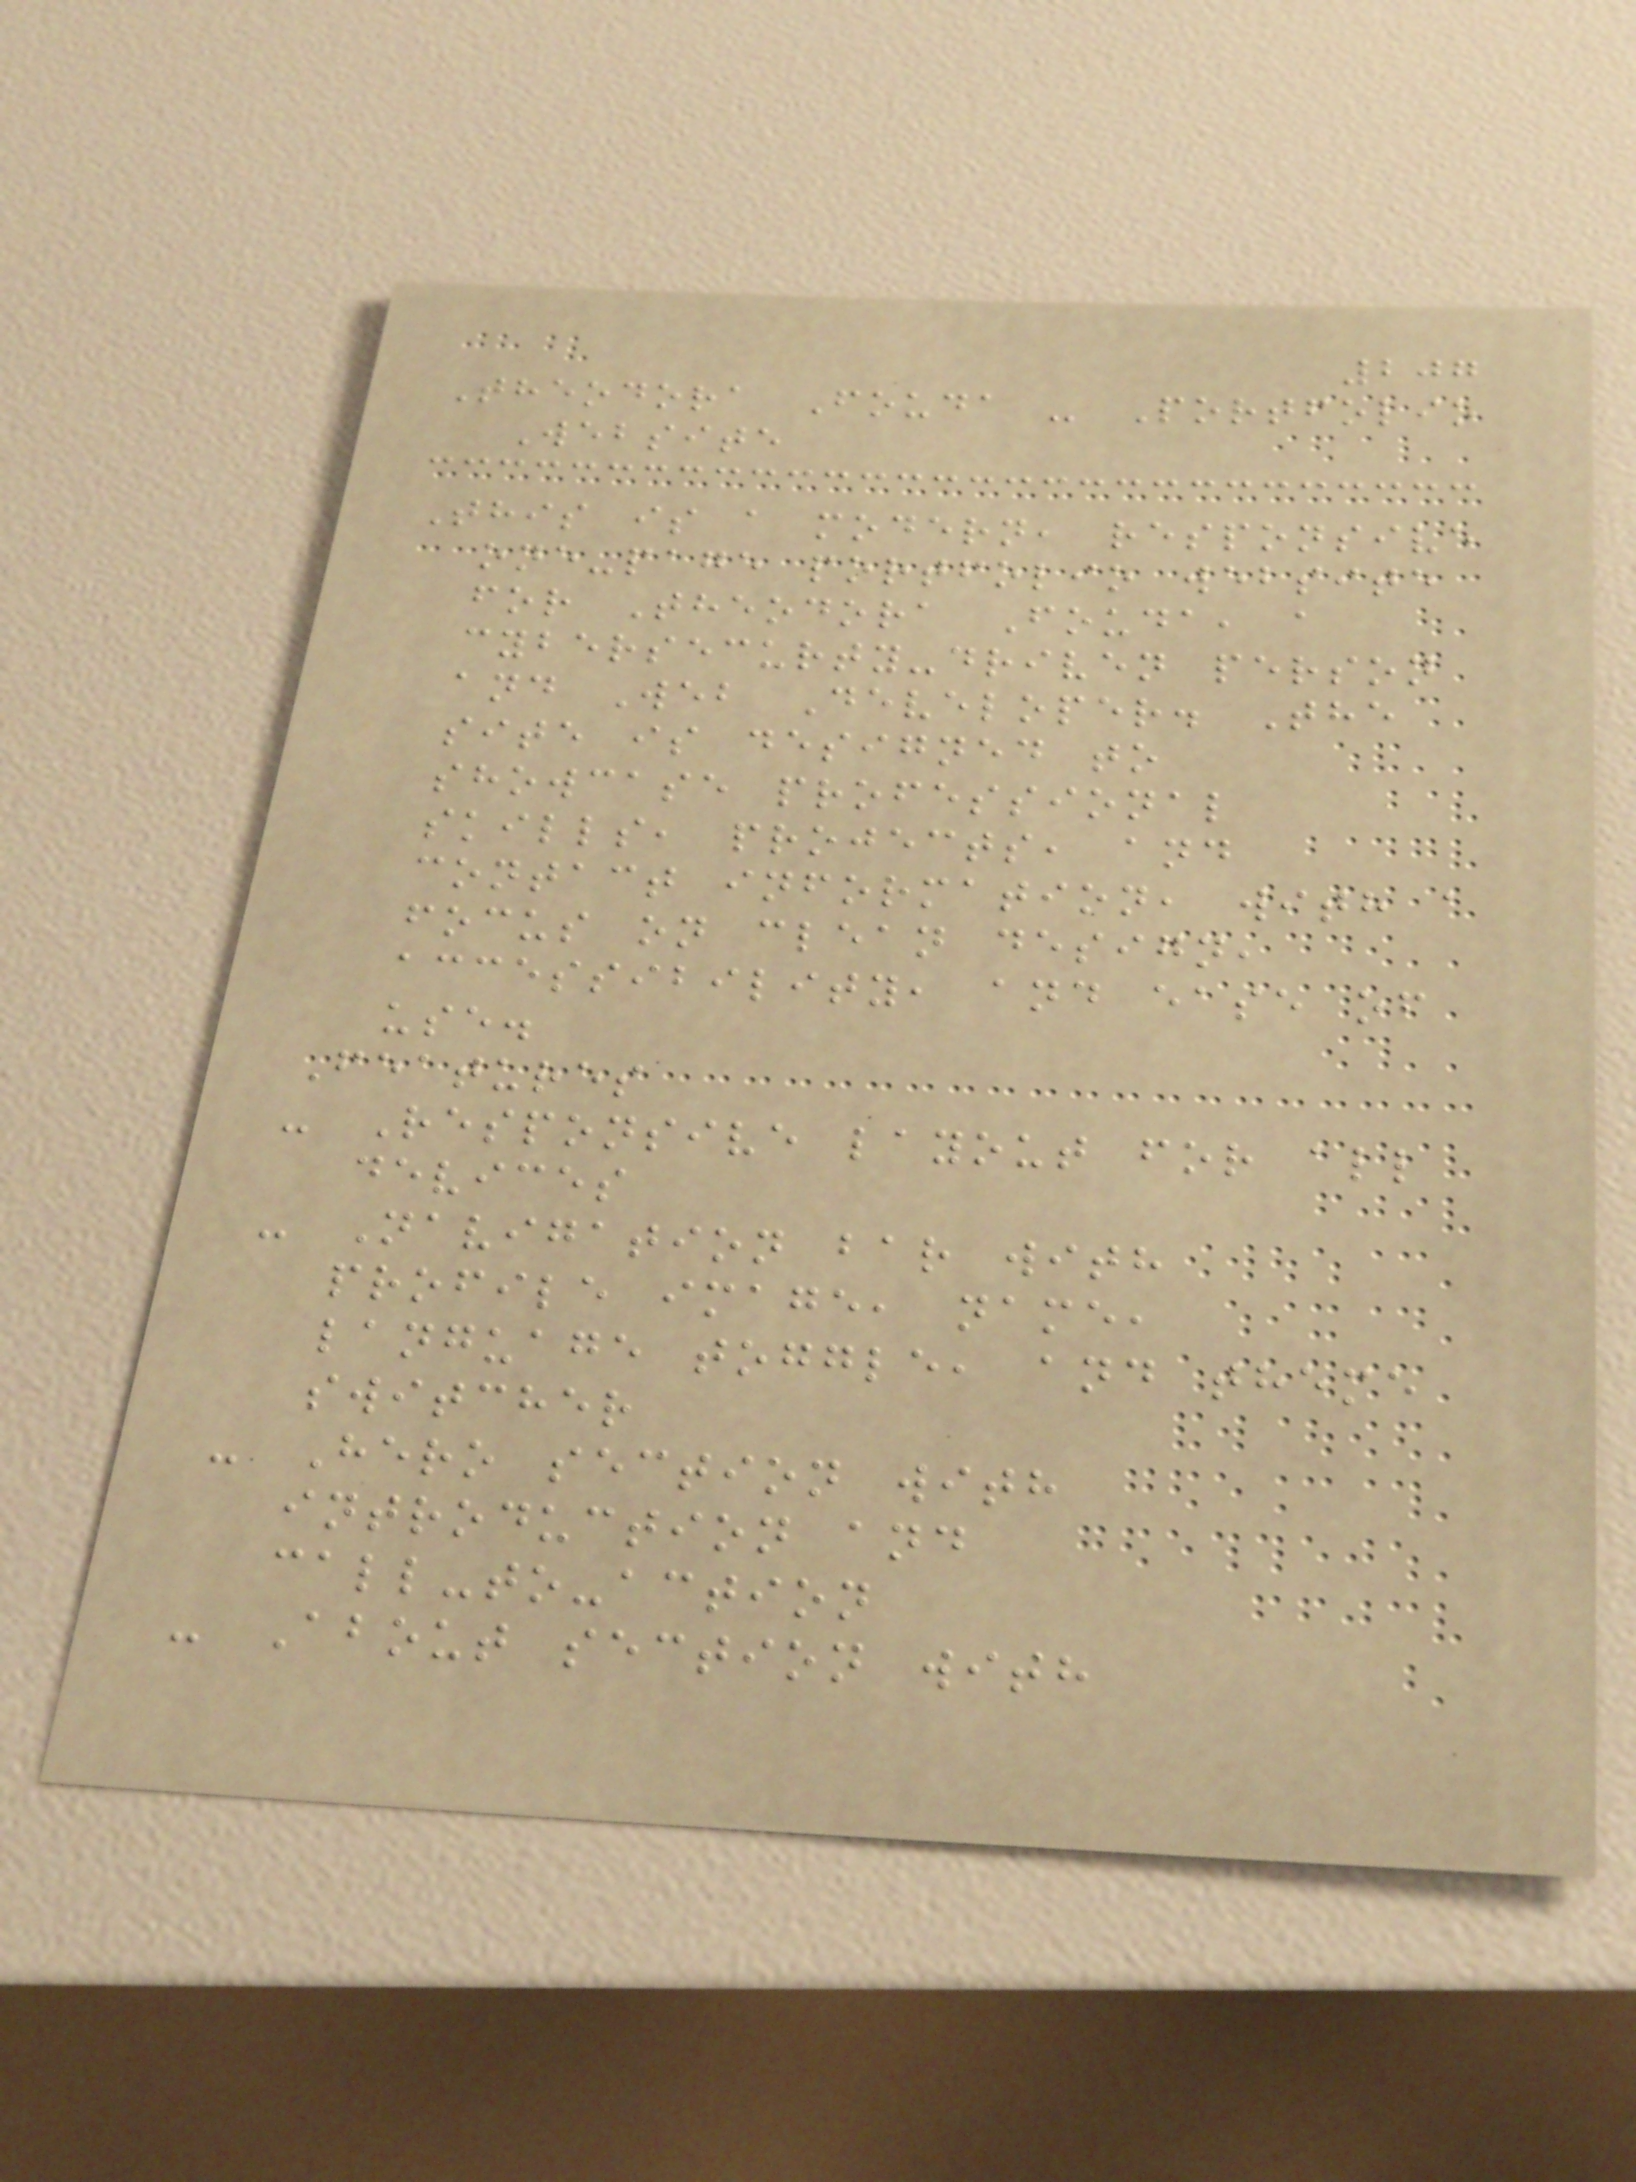207
Theodora Fouda - Portfolio
Website
This is a modern, responsive
one-page portfolio website
for Theodora Fouda, a
cybersecurty-driven person
and Web Developer. The
site is designed to
showcase professional
skills, projects, and
contact information, with a
focus on clean design,
accessibility, and ease of
use.
Features
- Responsive layout for all
devices
- Navigation bar with
profile image, name,
language toggle, and theme
switcher
- Hero section with
introduction and
call-to-action
- About section with
